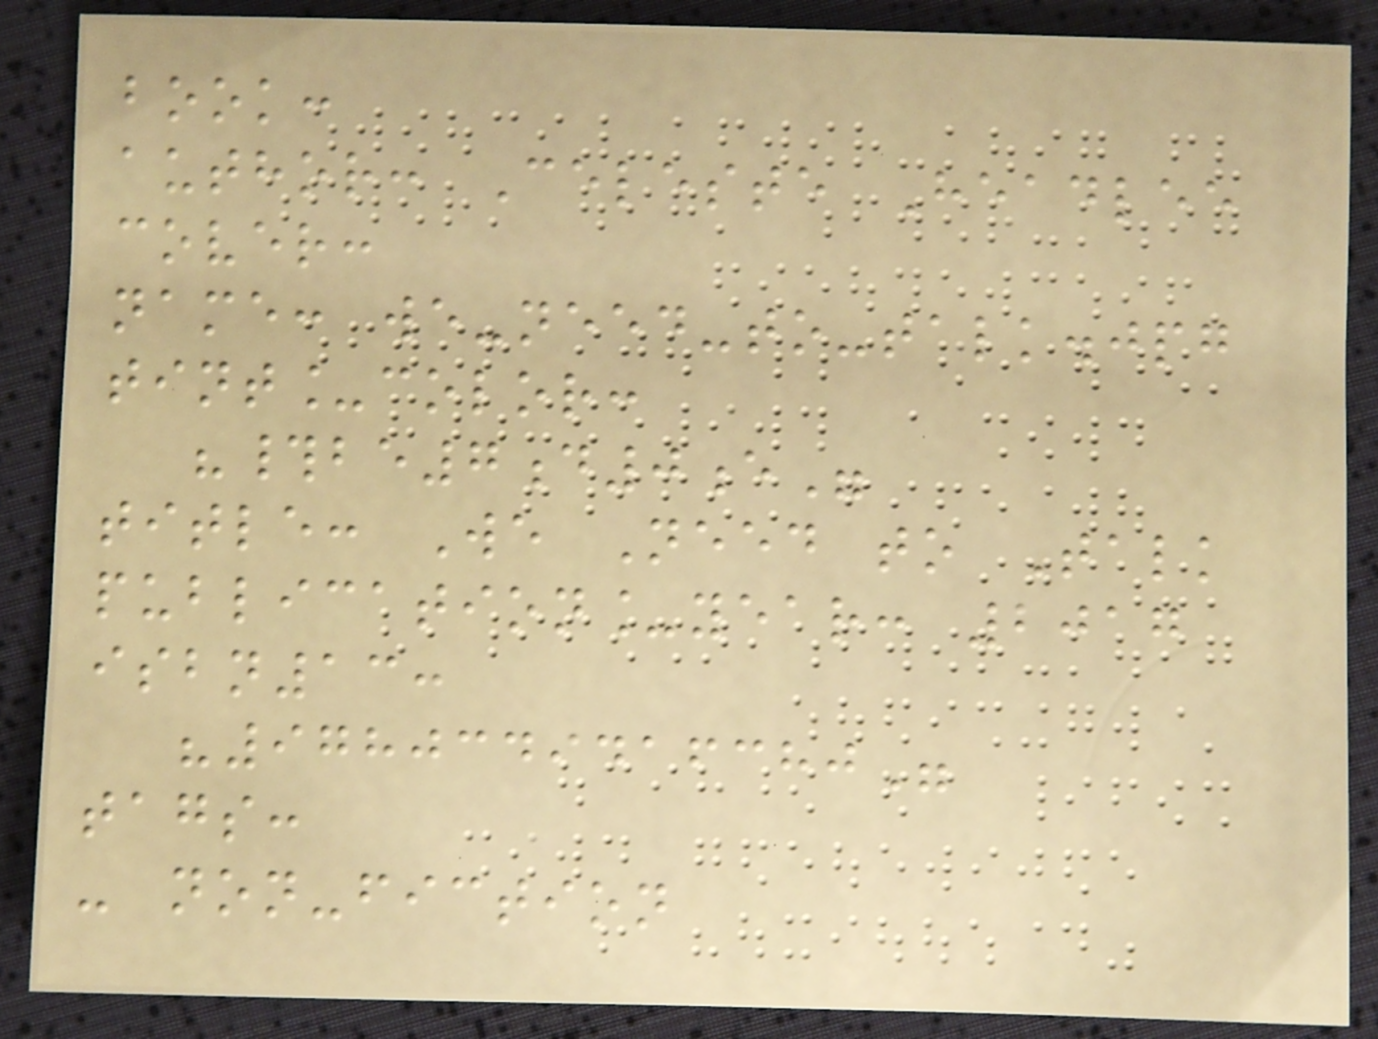book:
author: Celeste Headlee
cover:
name: we-need-to-talk.jpg
tint_color:
"#be7d0e"
title: We Need to Talk
publication_year: 2017
isbn13:
"9780349416380"
tags:
- non-fiction
